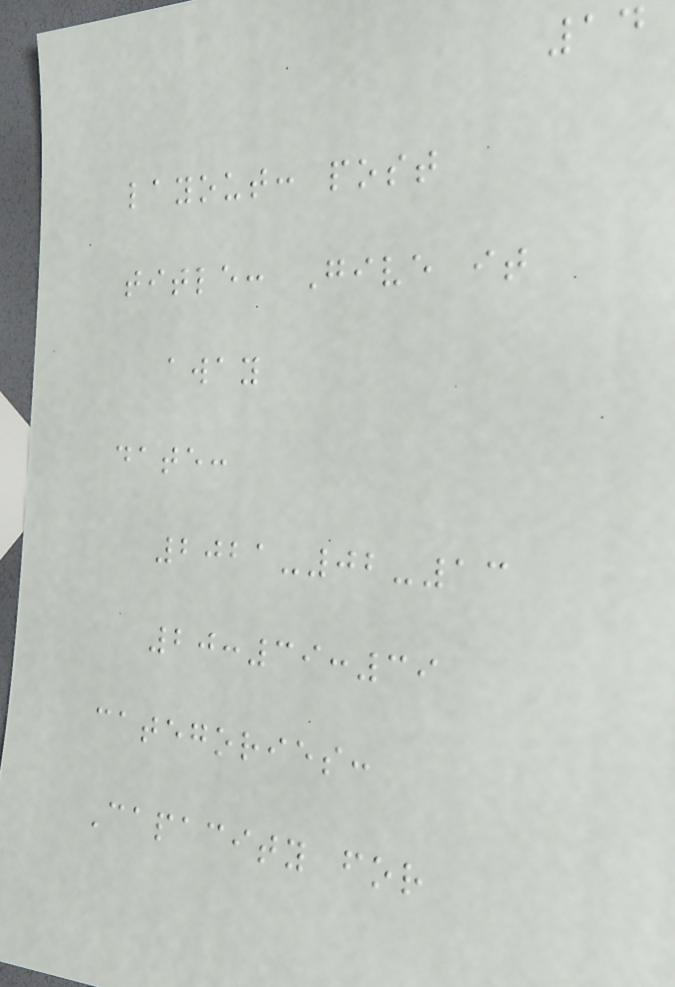14
layout: post
title: Give it
away
date:
2021-02-13
20:39:39
categories:
Capacity for
